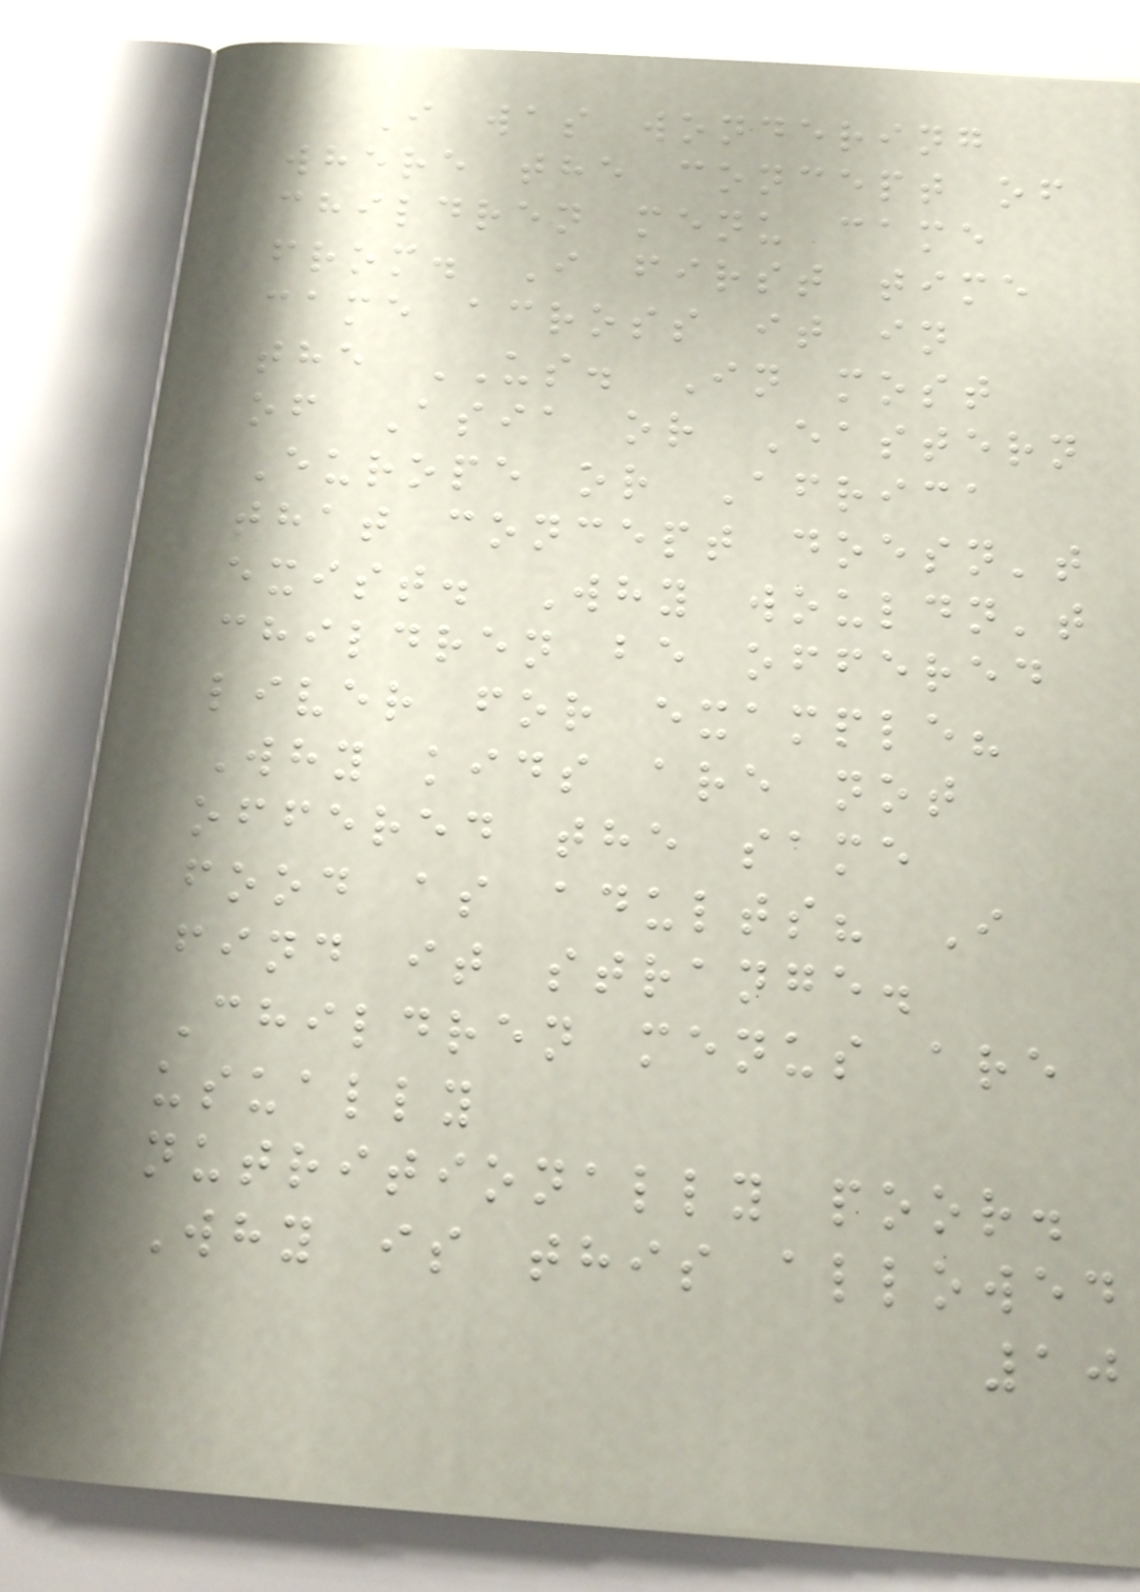I was wondering
where the concept of
children menu came
from. I first time
came across it in
the US. In most
of Asia or Eastern
Europe or Africa
that concept doesn't
exist. Why wouldn't
children be offered
liver for example?
Why kids are not
offered the same
food as adults? I
find it strange.
Children menus are
usually
nutritionally poor.
Why is this allowed
10
